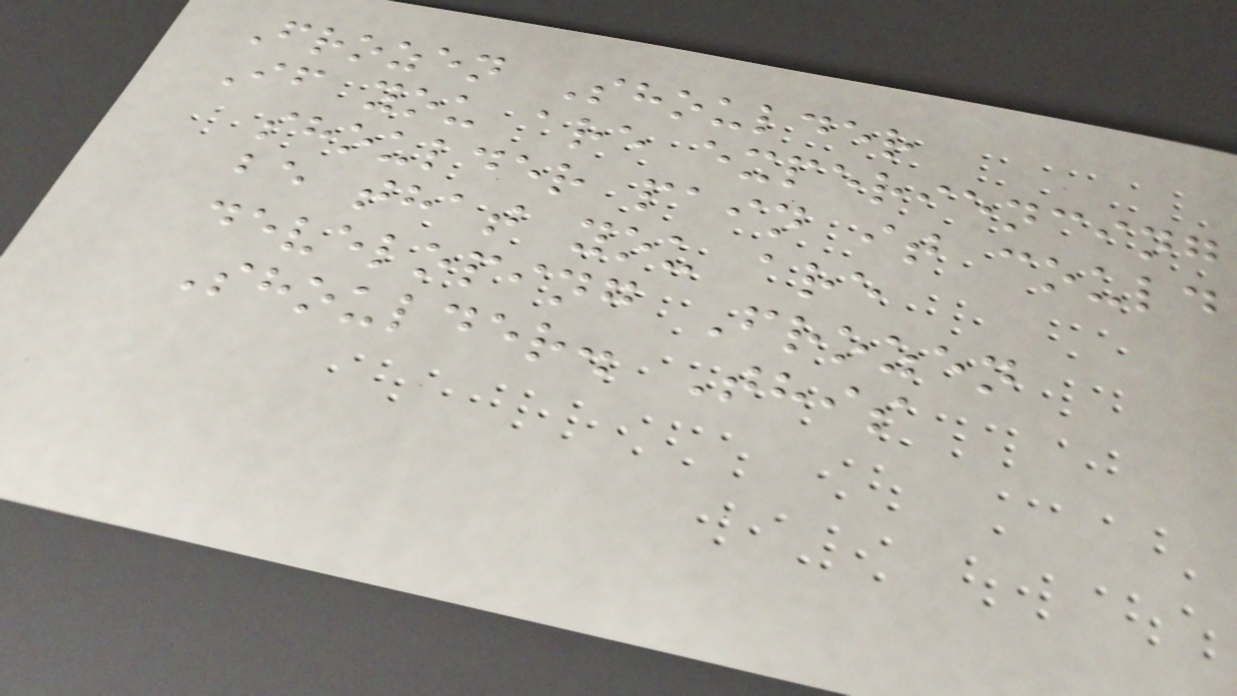Frozen Shoulder
If you are experiencing
shoulder pain it could
be that you are
developing Frozen
Shoulder. This
